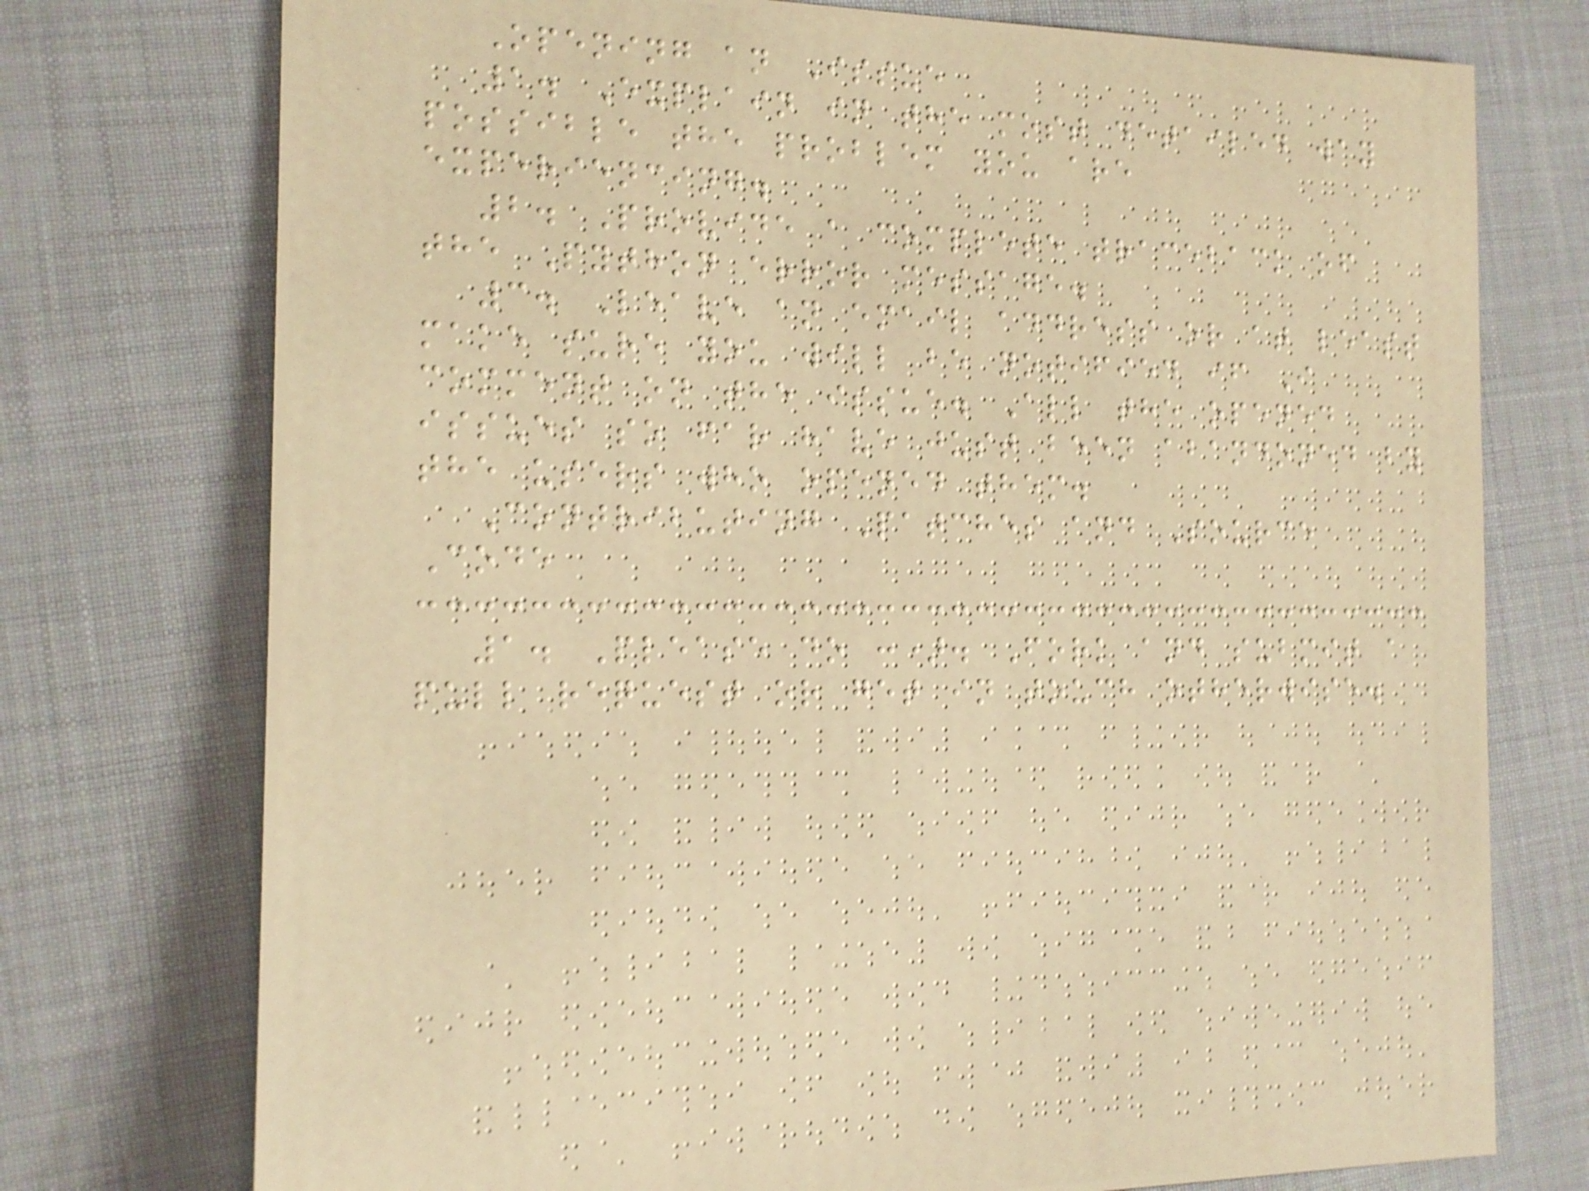Opening an Issue
1. Explain in the most detailed way
possible the problem you are
experiencing.
2. Provide a complete traceback of
the Python error message.
3. Leave an email address or at least
make sure you will be notified if I
comment on the issue. All the opened
issues so far have just been abandoned by
the users who opened them.
Contributing Patches and Source
Code
1. Please do :). Fork and submit a
pull request or get in touch otherwise.
